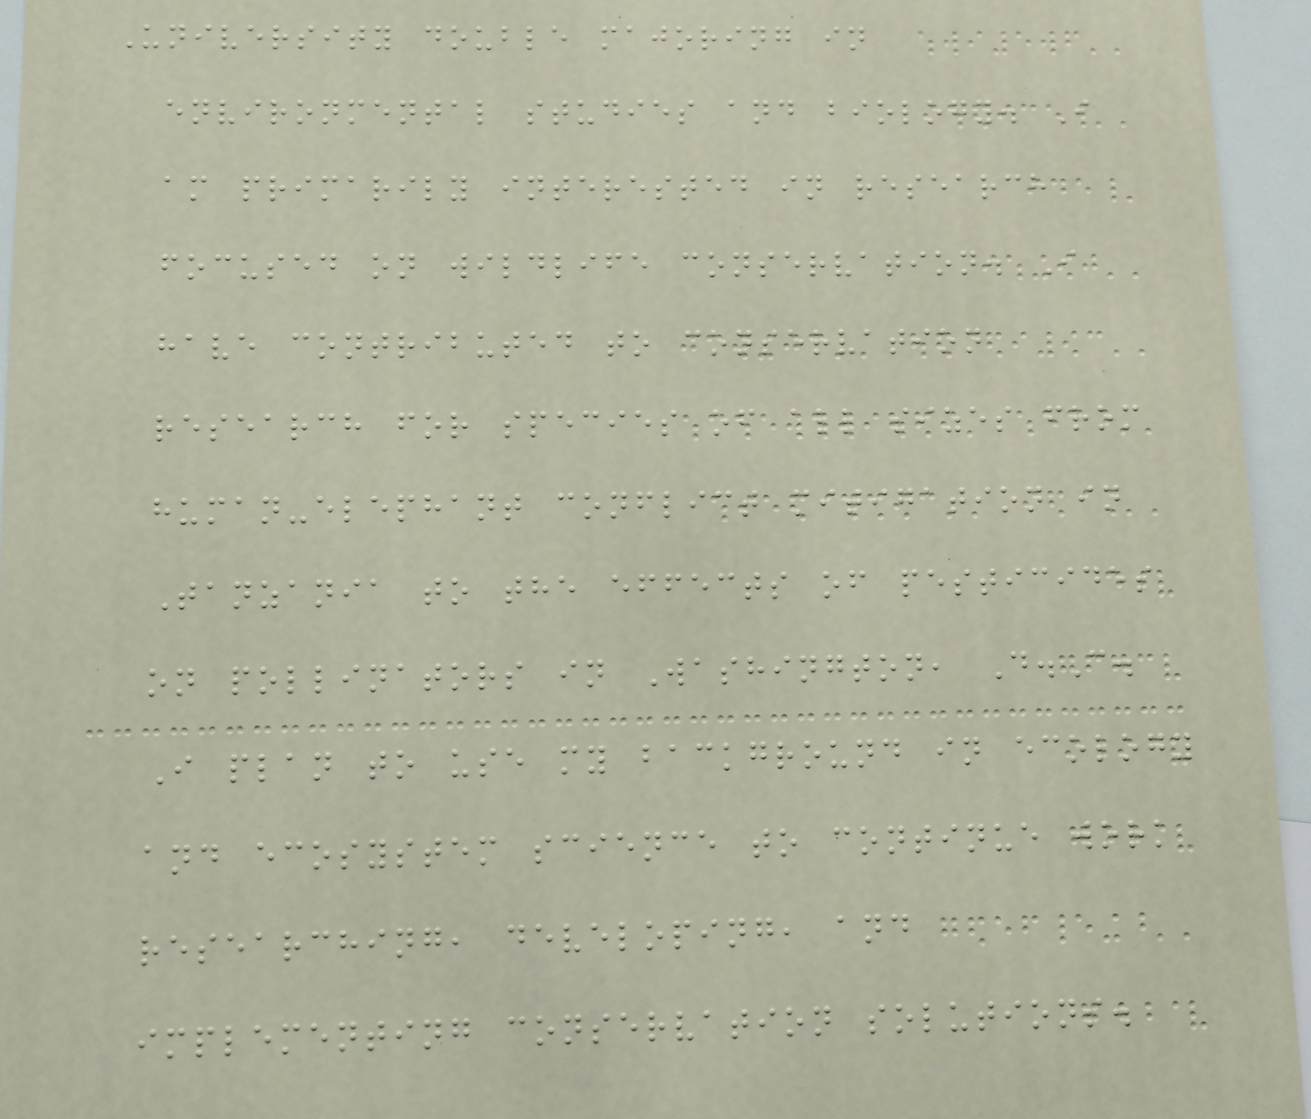University double majoring in
environmental studies and biology. I
am primarily interested in research
focused on wildlife conservation. I
have contributed to conservation
research for species of all sizes from
human-elephant conflict mitigation in
Tanzania to the effects of pesticides
on pollinators in Washington, D.C.
I plan to use my background in ecology
and ecosystem science to continue work
researching, developing, and
implementing conservation solutions.
